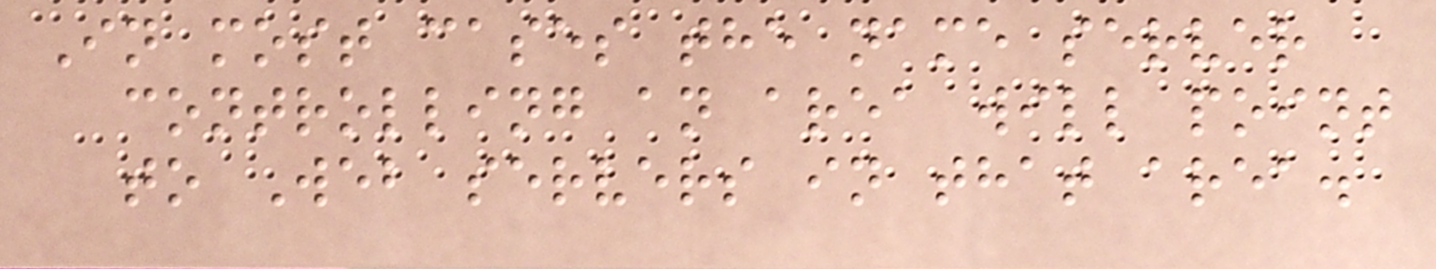In most cases the name server
controlling an area will point
to Web servers in that area.
